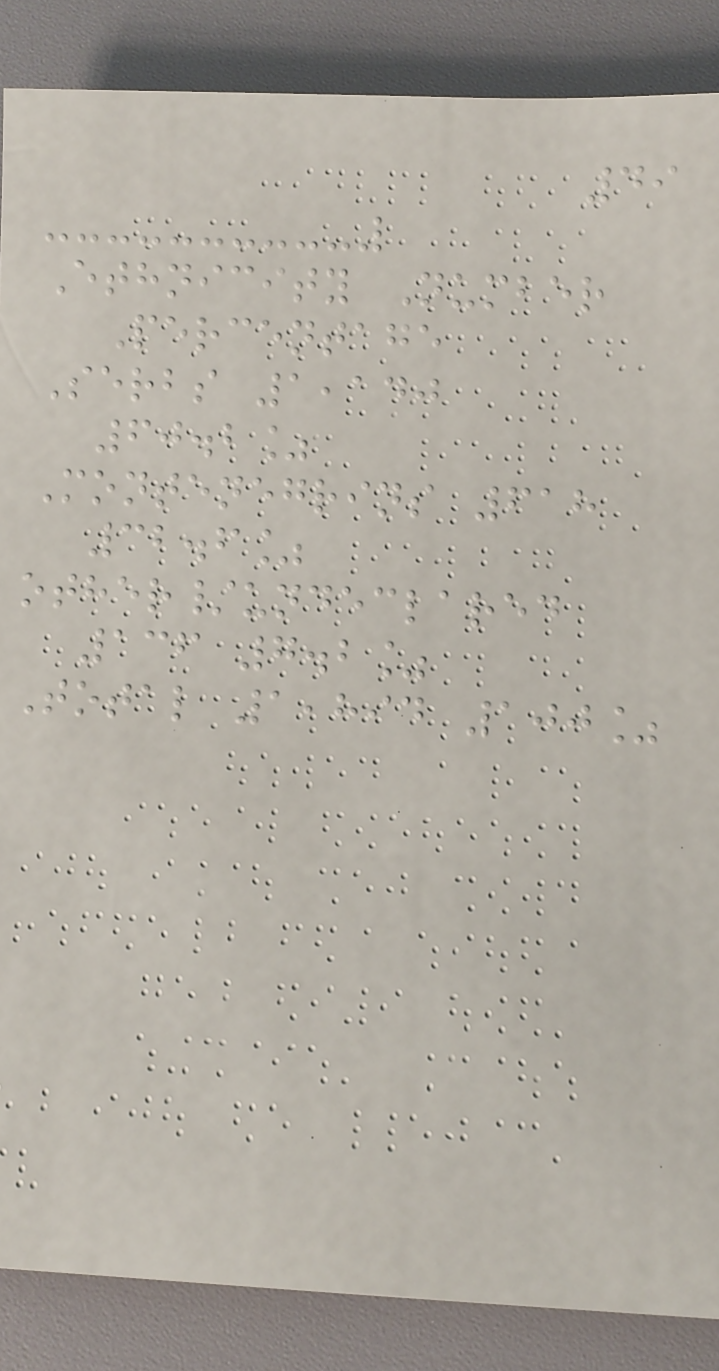49
Ethnicity Number
Percentage
Serbs 1,140
60.2%
Montenegrins 618
32.6%
other/undeclared
136 7.2%
Total 1,894 100%
